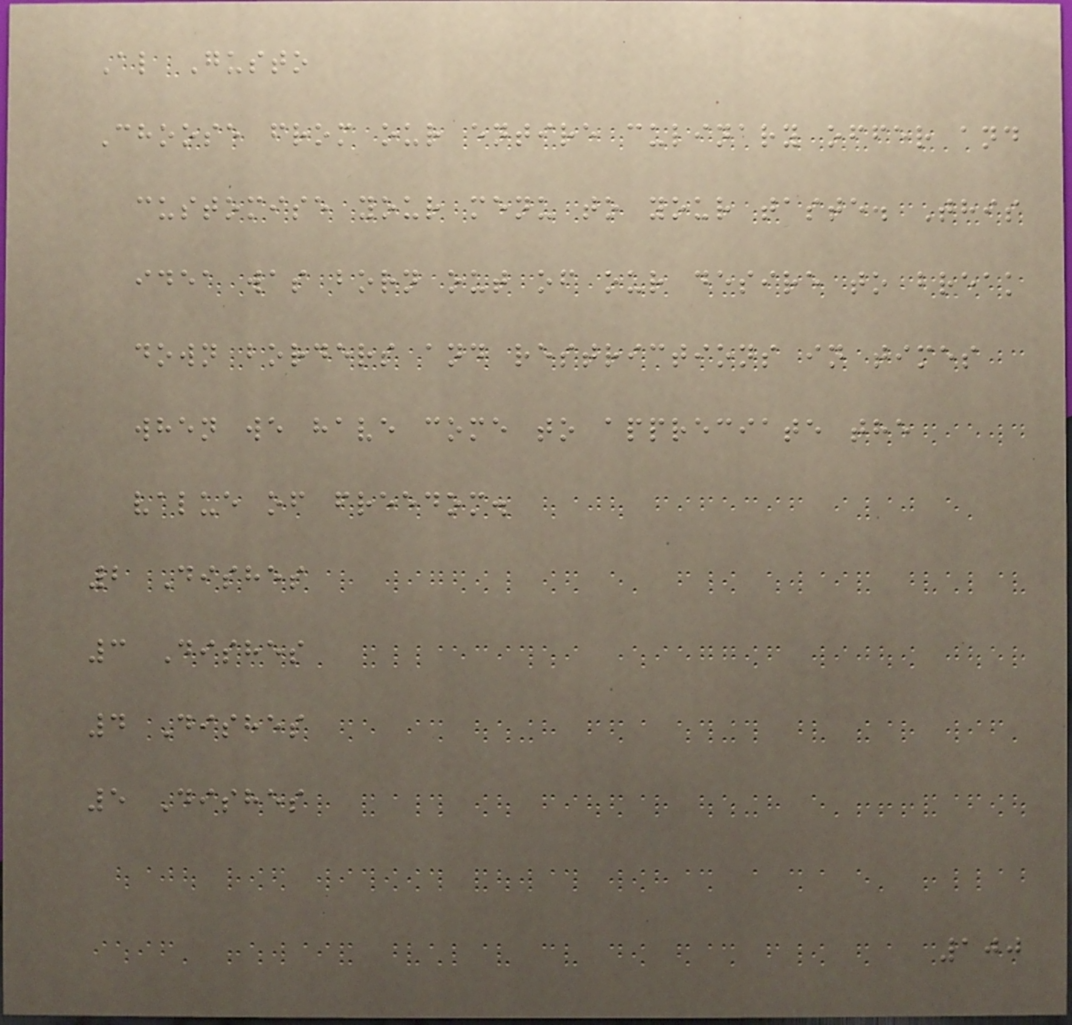Al Gusto
Choose from our entire culinary offer and
customise your menu to your taste. This
idea was born out of our desire to break
down borders and restrictions in times
when we have come to appreciate the
value of freedom.
2 Dishes
3 Dishes
4 Dishes
5 Dishes
100
